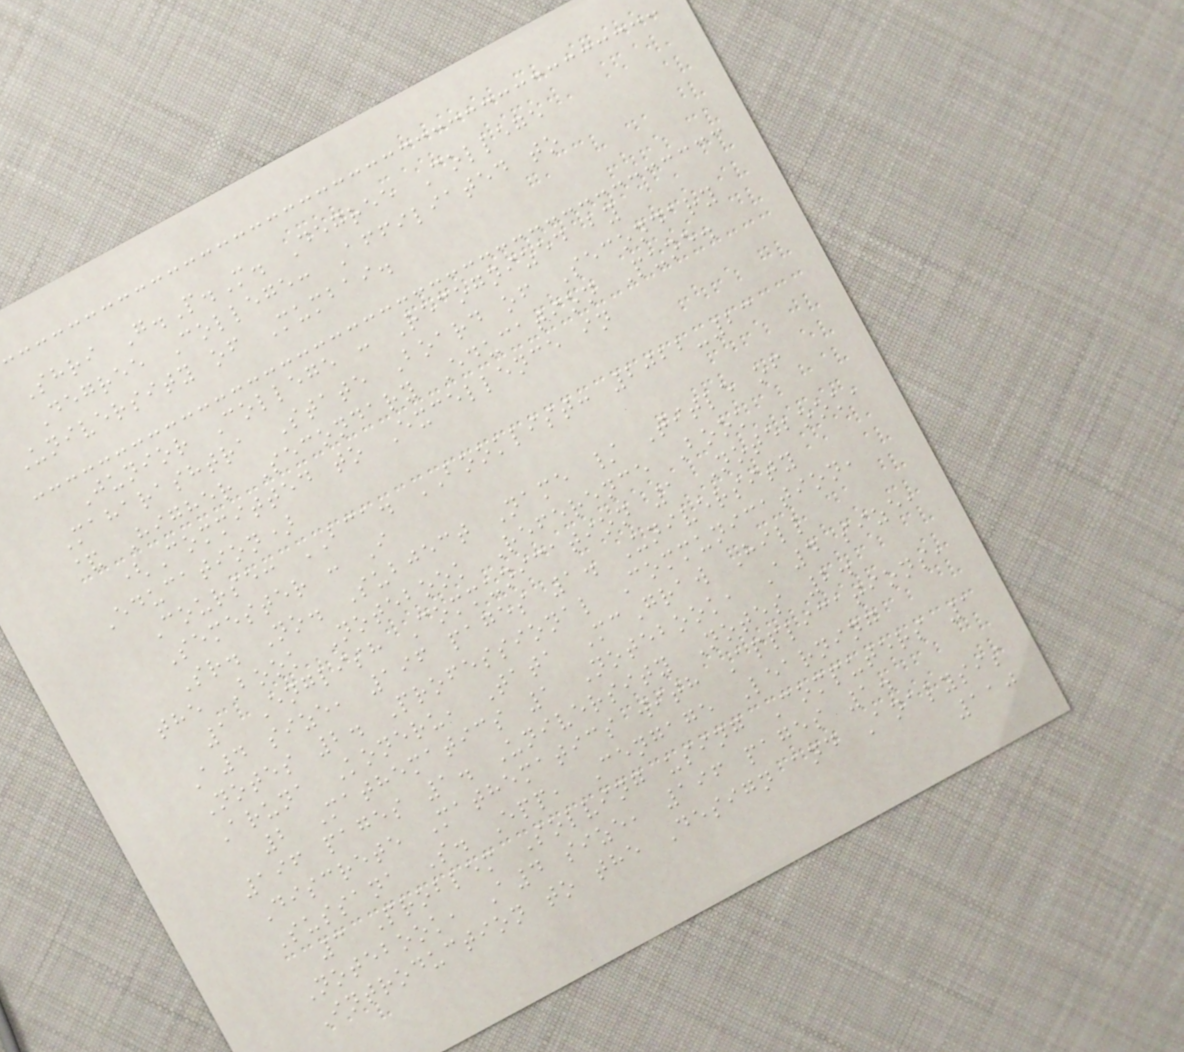Shri G.P.M. Degree College
Degree College: Affiliated to
University of Mumbai.
Junior College : Recognized by
Maharashtra State Board of Secondary
& Higher Secondary Education Pune.
(Committed to Excellence in
Education)
Course: BCA. BOOKLIST: 2022-23
Semester : I
Sr. No. Subject Name / Title of
the Book Notebook Reference Book
1 English Communication 1 Notebook,
A4 size, 196 pages 1. University
Notes 2. Professional Communication,
Aruna Koneru, Tata McGraw Hill
2 Mathematics 1 Notebook, A4 size,
196 pages 1. University Notes 2.
Discrete Mathematics with Applications,
Sussana S. Epp, Cengage Learning
3 Problem Solving using Computers 1
Notebook, A4 size, 196 pages 1.
Introduction to the Design and Analysis
110
